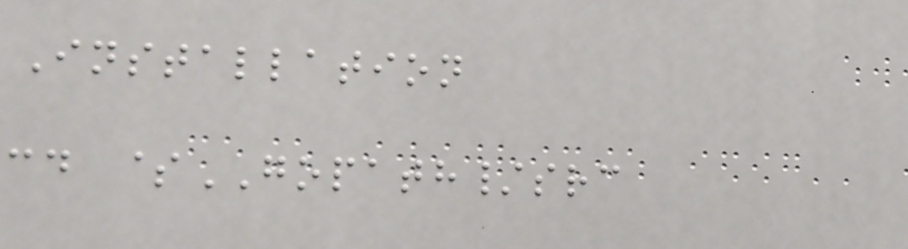Installation
cd $GOPATH/src
